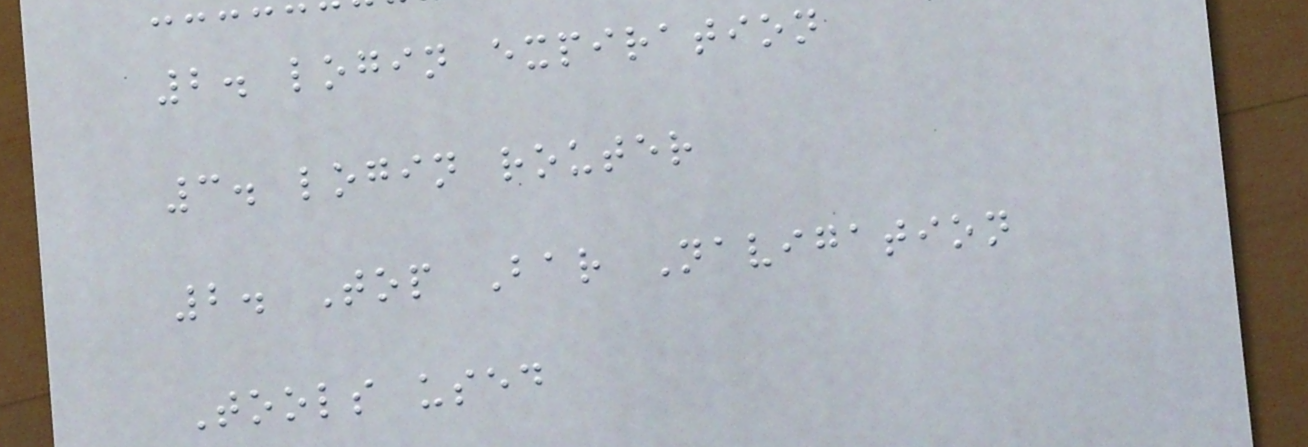2. login expiration
3. login router
2. Top Bar Navigation
Tools used
